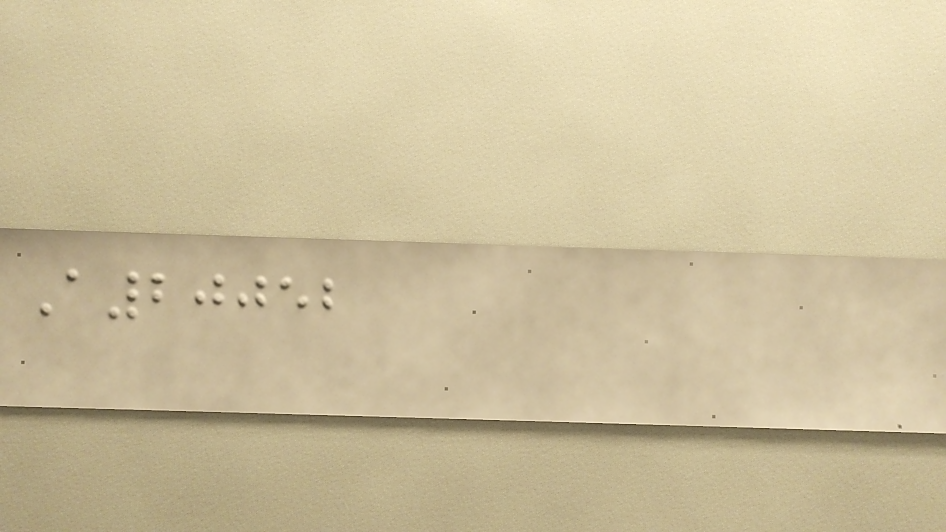A20052
